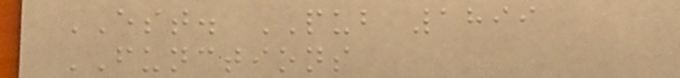EST. PUB 1899
FUNCTIONS
